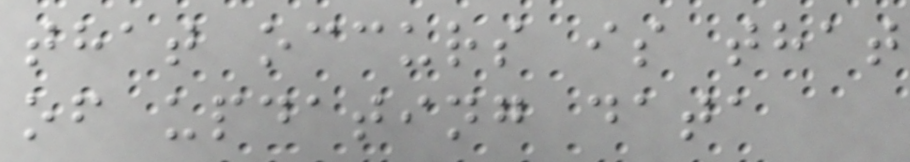that occurs is that
of updating data
